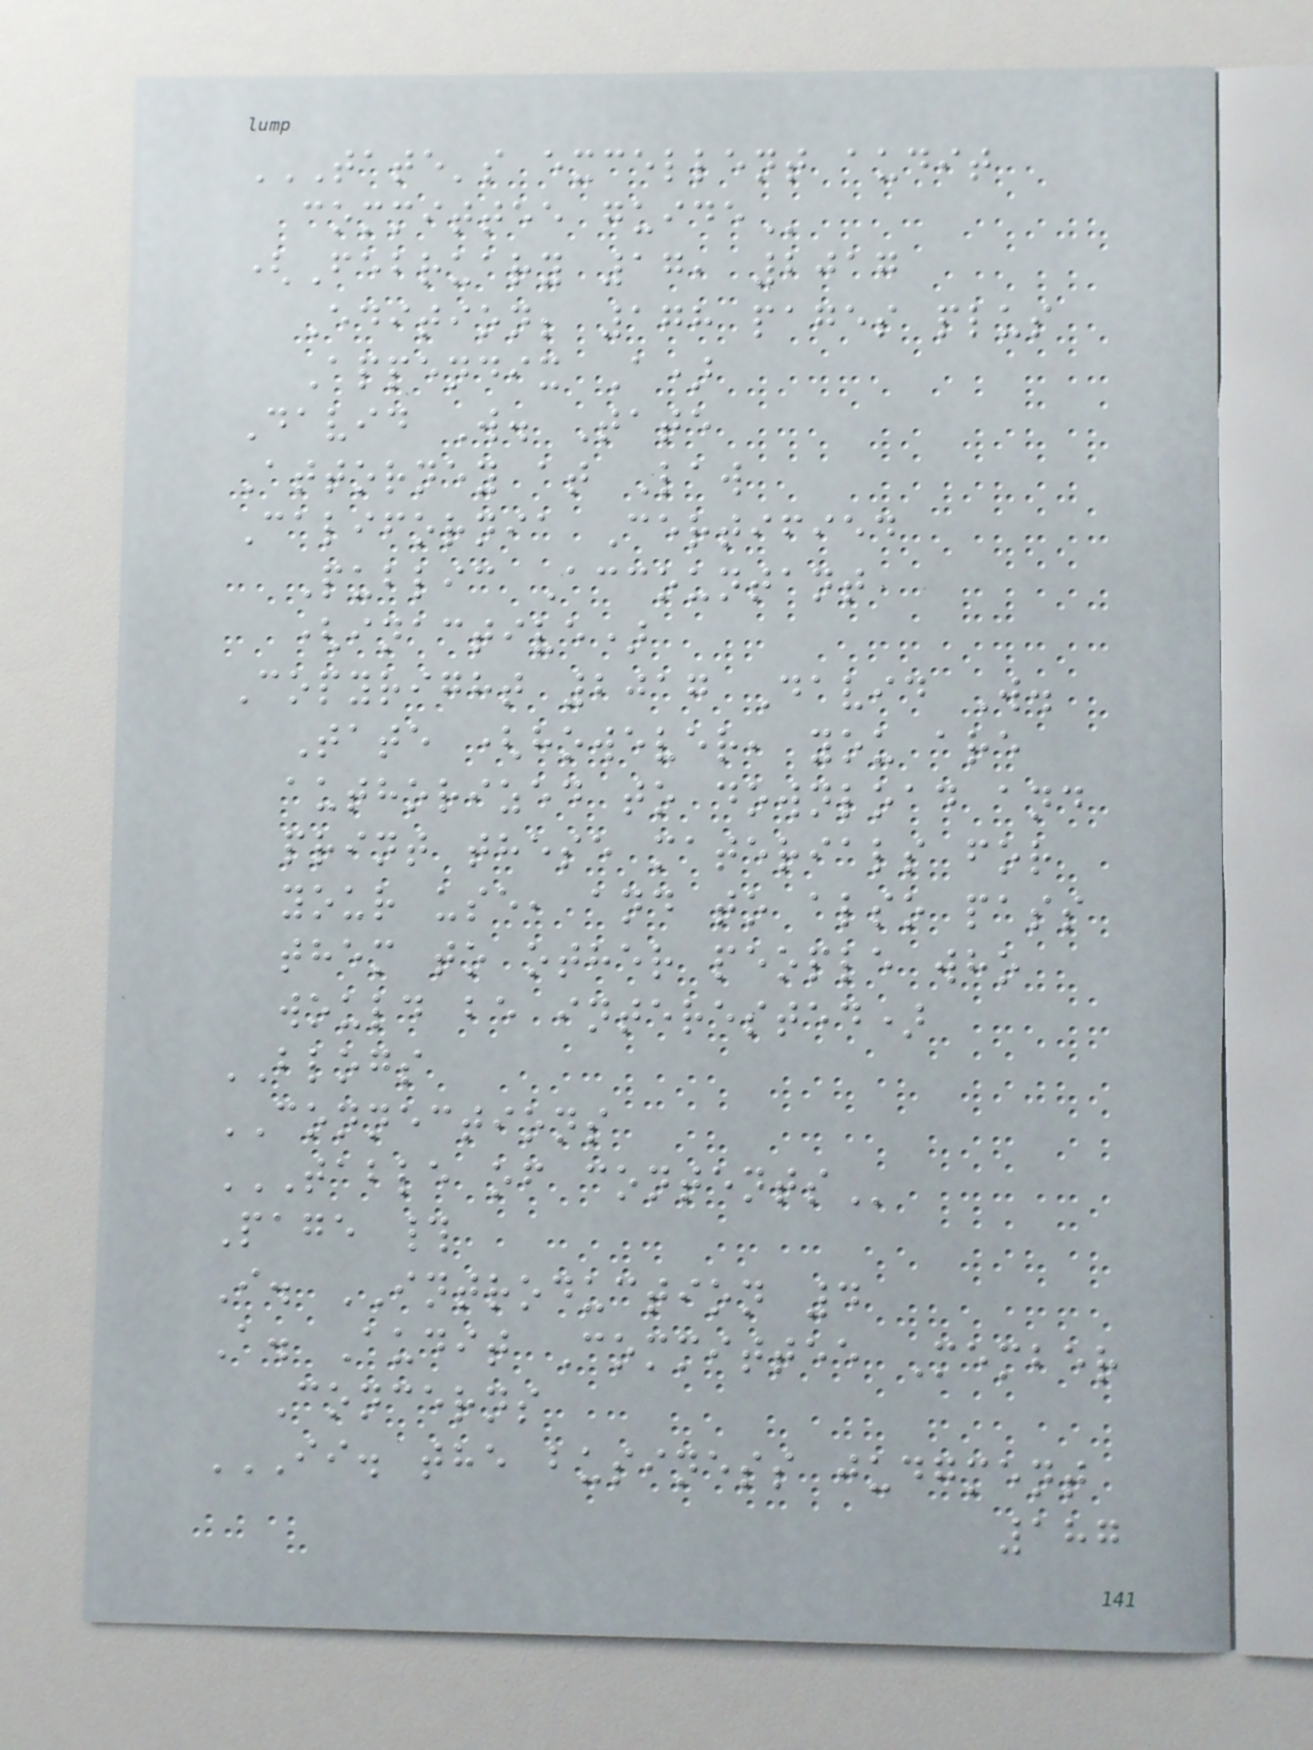TATE'S EXCELLENT AUDIT
COMMITTEE GUIDE
(February 17, 2017
Edition; 178 pages plus
Appendix A)
David W. Tate
Attorney at Law
California Certified
Public Accountant
(inactive)
Copyright 2017 David W.
Tate (however, you are
authorized to download and
print these materials for
your use, and to also pass
them to other people who
would be interested)
BLOGS
CONNECTIONS
TABLE OF CONTENTS
Page #
I. INTRODUCTION 4
A. Audit Committee Member
Concerns
II. THE BUSINESS JUDGMENT
187
